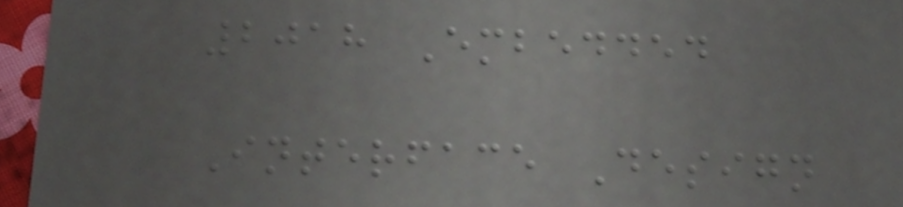2018 Embedded
Interface Design
